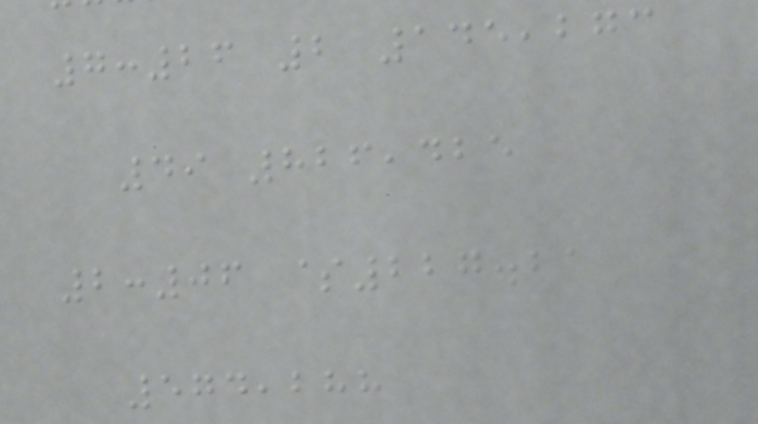7:26 2 145,273
49 826,425
2:06 $227.21
574,288
